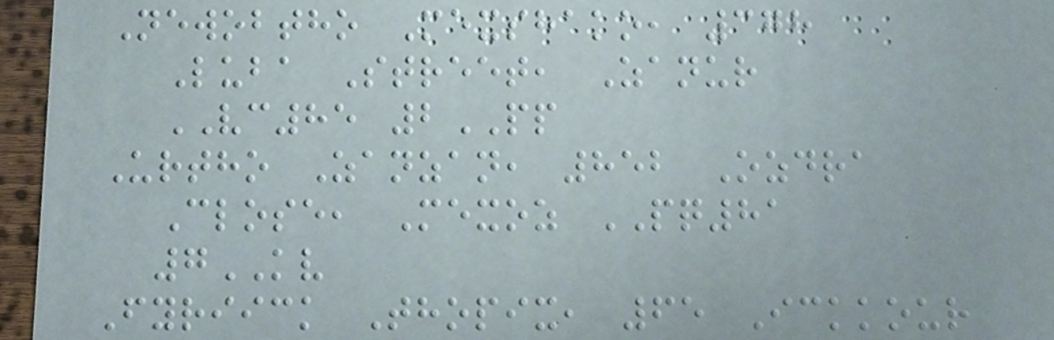Newobtho Mexshako, 378
Luba Street, Zanur
VC85 2PP
Urtho Zanzan, 852 Ozdra
Close, Mexoz PQ81
7KV
Fyriick Thopix, 65 Ickkour
